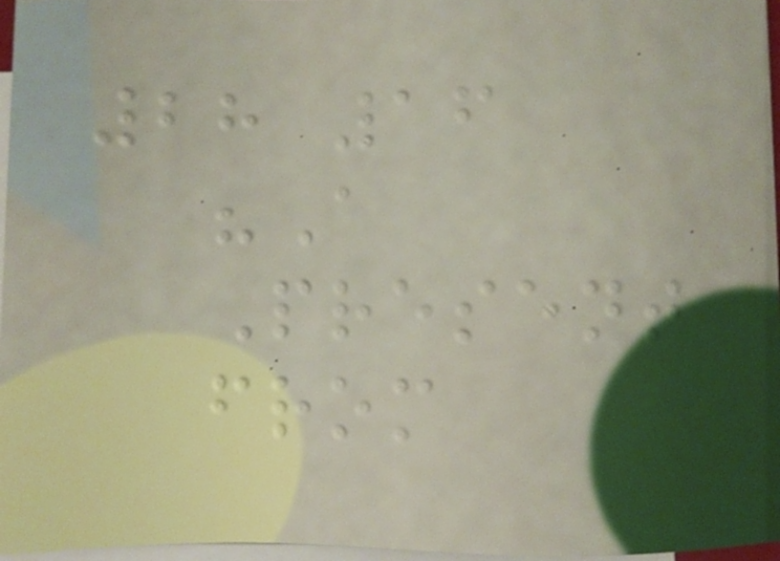28 16
"A
Present
from
